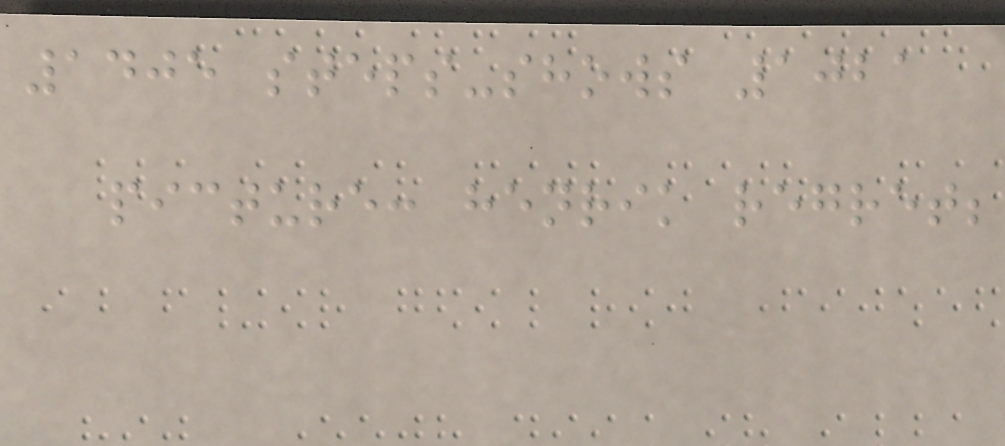1405 steps-shows 1021
picture: henrik regret;
